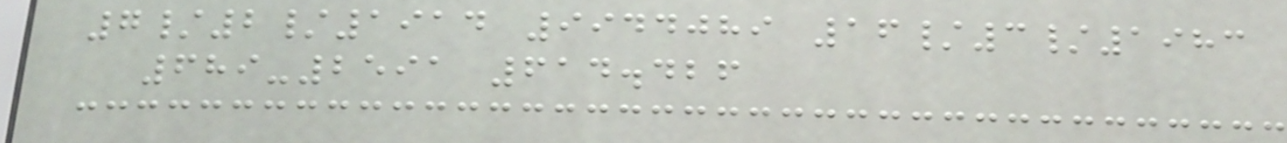7/2/1914 9944089 16/3/1983
689-2591 614.426
